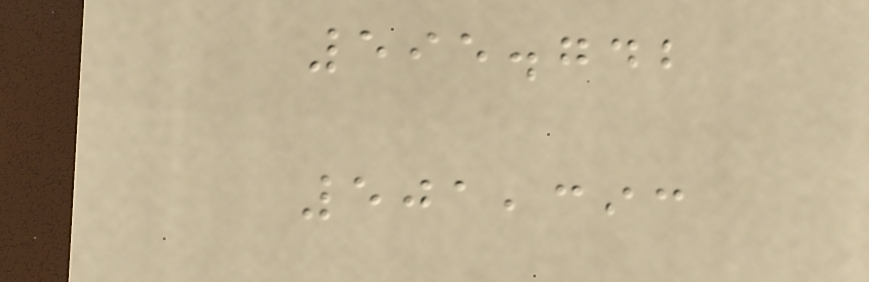595.742
501,393
